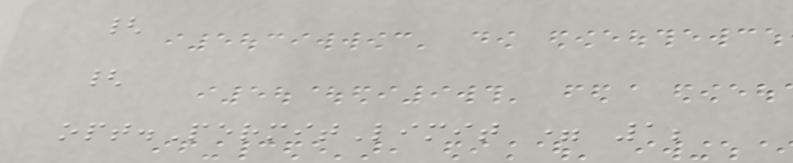{
{
opt.PermitLimit = 1;
